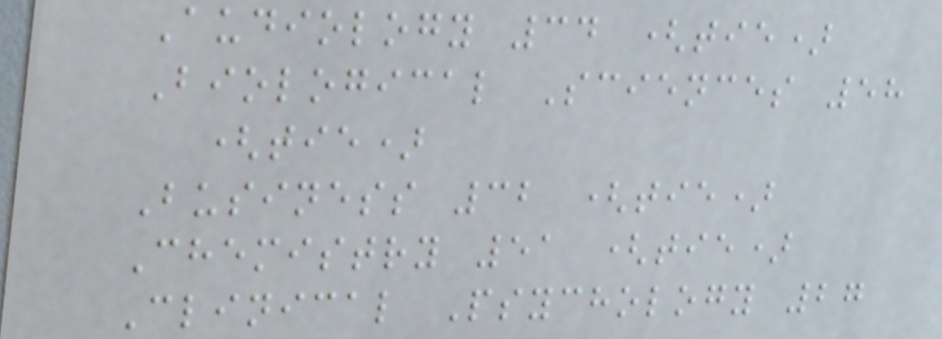Audiology 34 (tie)
Biological Sciences 58
(tie)
Business 32 (tie)
Chemistry 51 (tie)
Clinical Psychology 27
